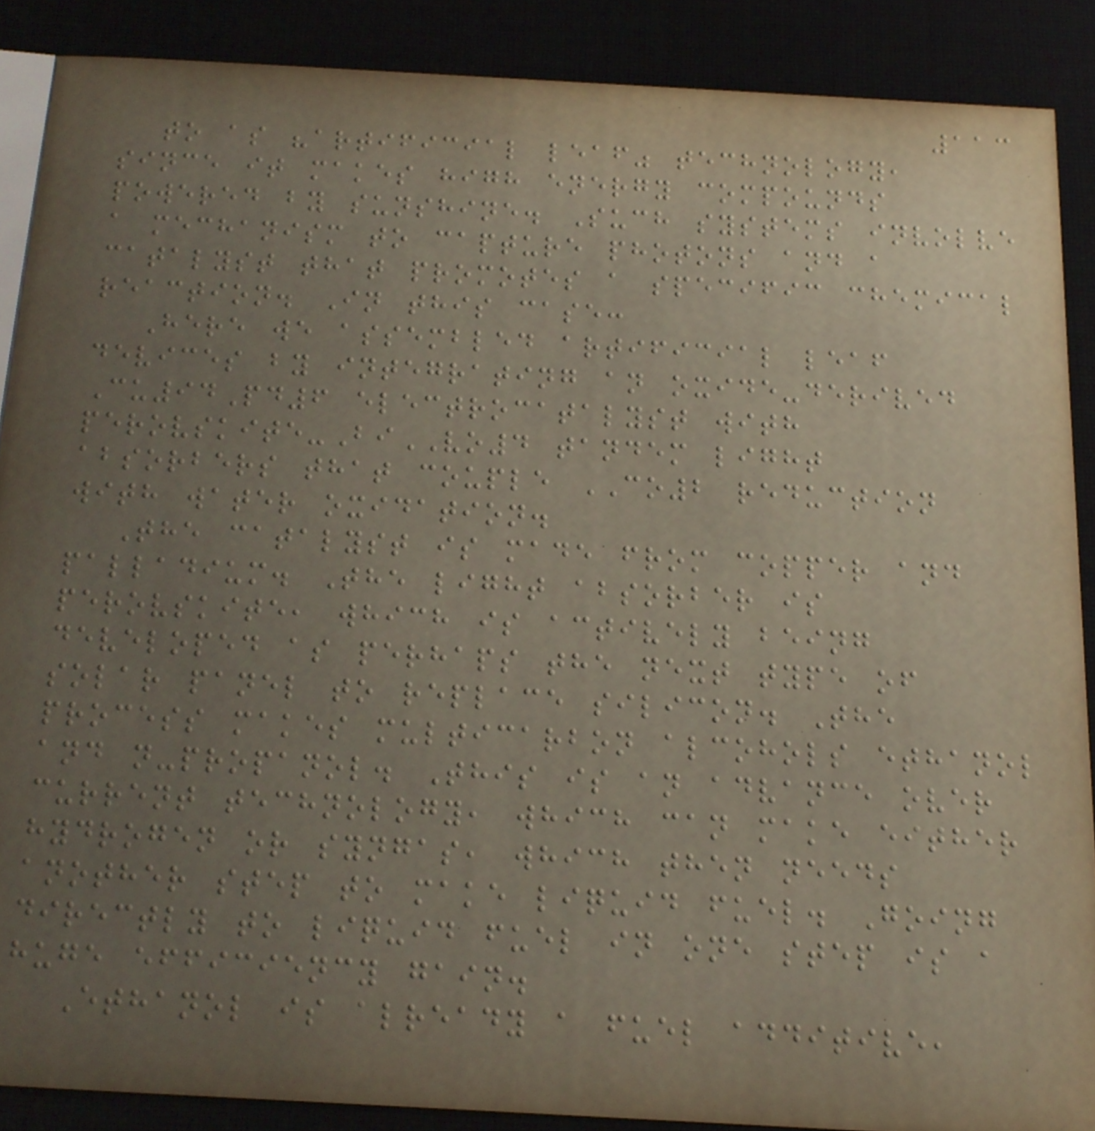113
to as "artificial leaf" technology,
since it makes high energy compounds
powered by sunshine. Such systems involve
a mechanism to capture photons and a
catalyst that promotes a specific chemical
reaction. In this case:
Here we assembled artificial leaf
devices by integrating an oxide-derived
Cu94Pd6 electrocatalyst with
perovskite-BiVO4 tandem light
absorbers that couple CO2 reduction
with water oxidation.
The catalyst is made from copper and
palladium. The light absorber is
perovskite, which is actively being
developed as perhaps the next type of
solar panel to replace silicon. The
process makes multicarbon alcohols ethanol
and n-propanol. This is an advance over
current technology, which can make either
hydrogen or syngas, which then needs
another step to make liquid fuel. Going
directly to liquid fuel in one step is a
huge efficiency gain.
Ethanol is already a fuel additive,
